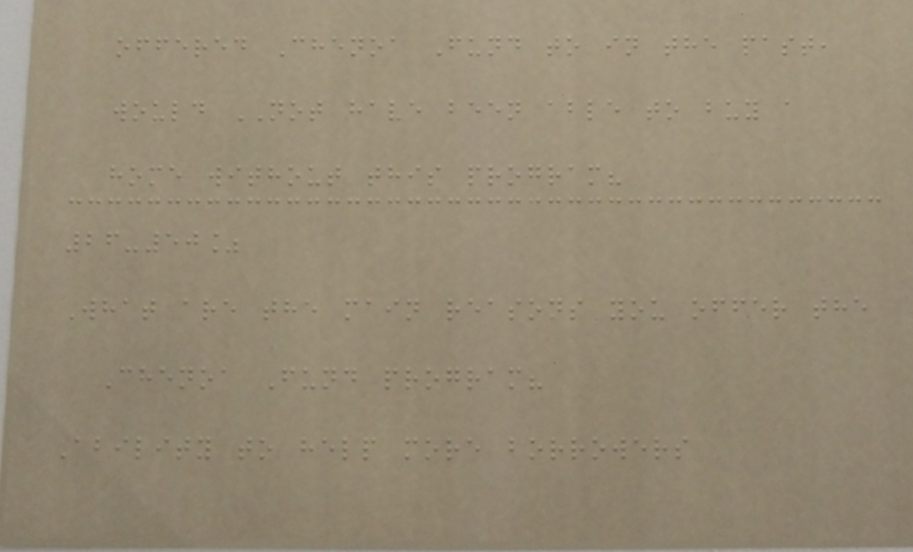offered Chenoa Fund to in the past,
would NOT have been able to buy a
home without this program?
26-50%
What are the main reasons you offer the
Chenoa Fund program?
Ability to help more borrowers
